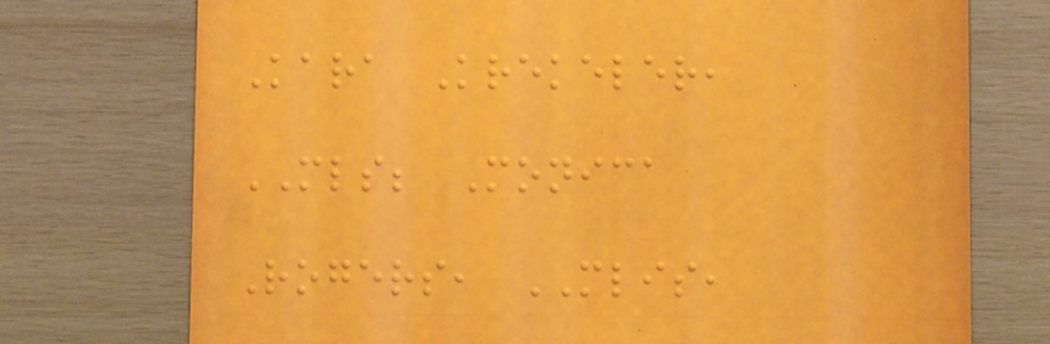Kara Krekeler,
MLS; Monica
Rogers, MLIS,
